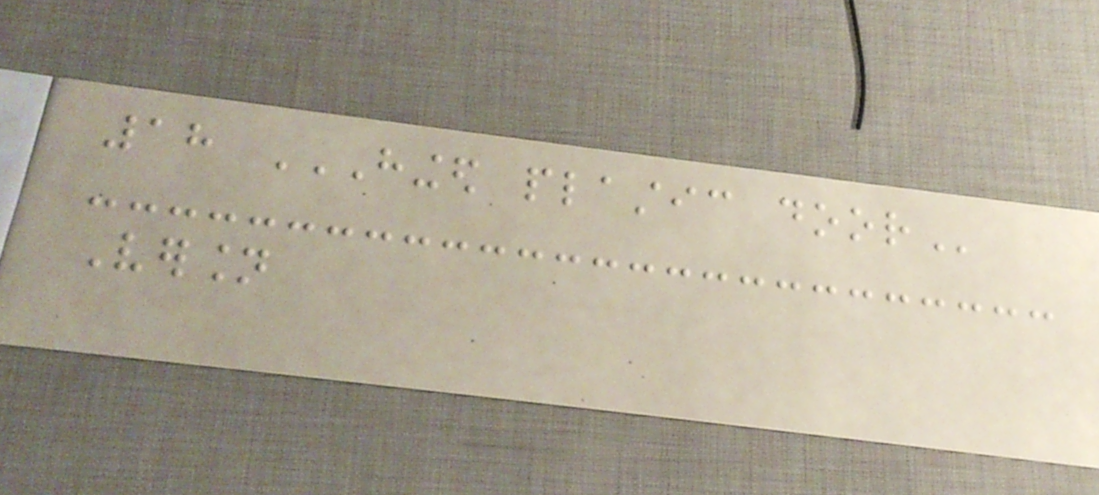18 HINGED PLASTIC DOOR
Version
